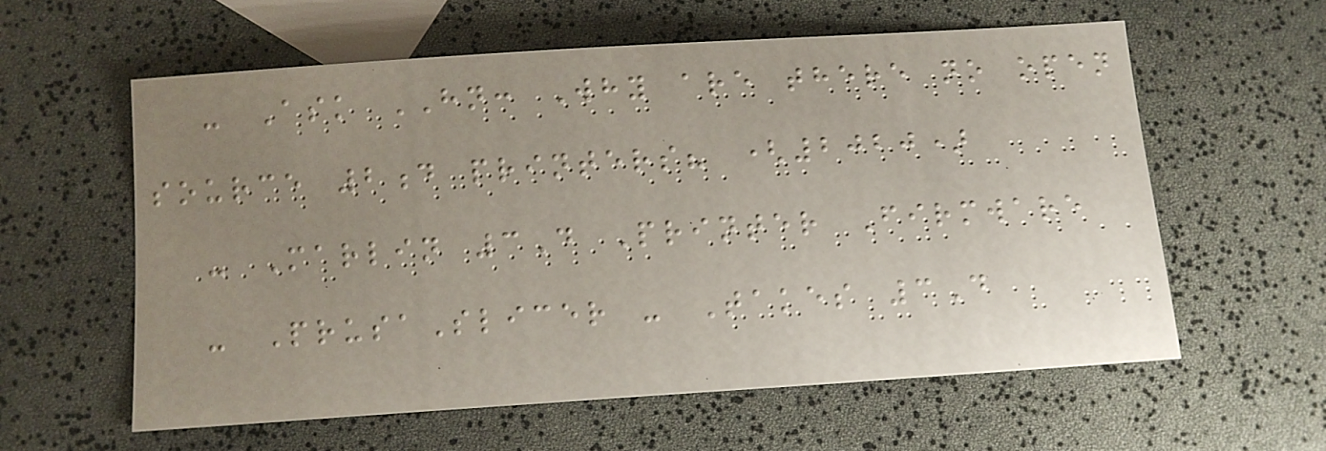- Ask HN: Why are there no open
source 2d printers? (2020)
- Marlin 3D Printer Firmware
- PrusaSlicer - Takes 3D
